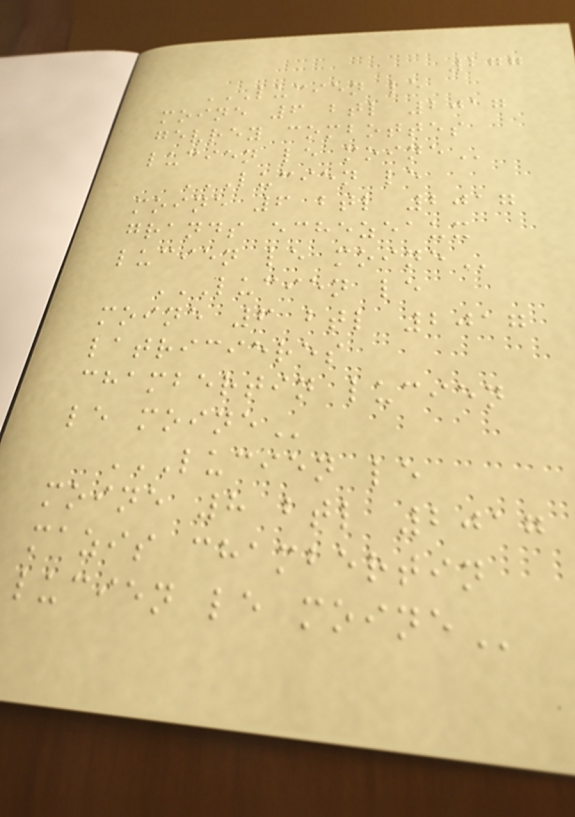277
LUCIEN LE
MOINE 6 BTL 2017
GEVREY COMBOTTES
LUCIEN LE MOINE
LUCIEN LE
MOINE 6 BTL 2017
GRANDS ECHEZEAUX
LUCIEN LE MOINE
LUCIEN LE
MOINE 6 BTL 2017
LATRICIERES
CHAMBERTIN LUCIEN
LE MOINE
LUCIEN LE
MOINE 8 BTL 2017
MAZIS CHAMBERTIN
LUCIEN LE MOINE
